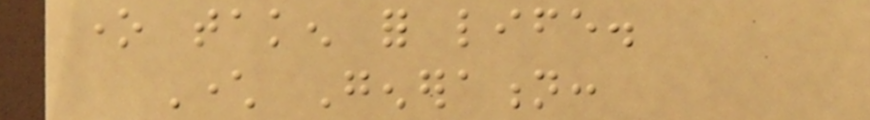one taken for life.
Character Generation:
